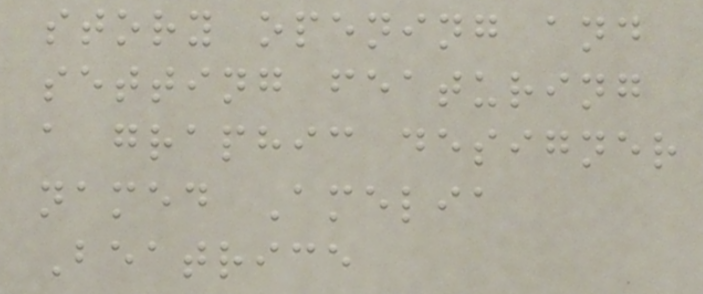story opening and
setting featuring
a graphic designer
named Amelia
Beatrice
